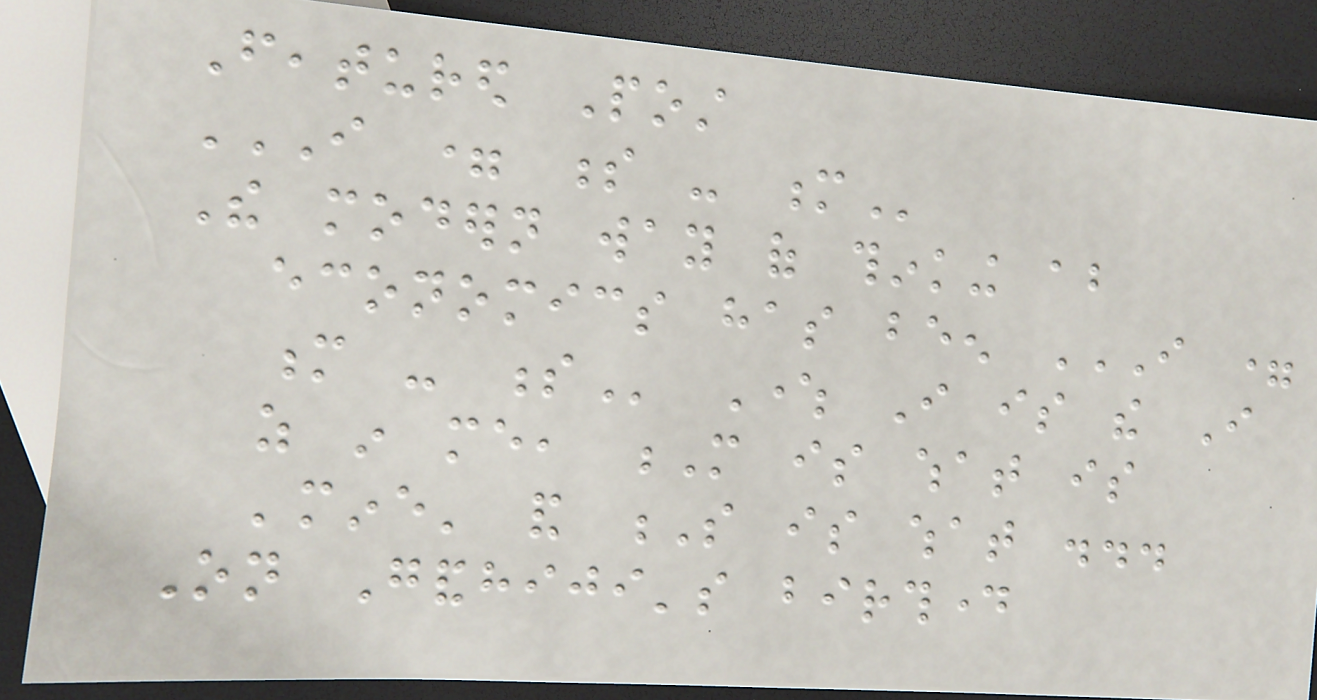Featured Post
I = S - M
The modern way of thinking about
economics has been I =
M - S Where I is the I
as in me, M is what is
'mine' and S is what ...
On Gandhiji's birthday
